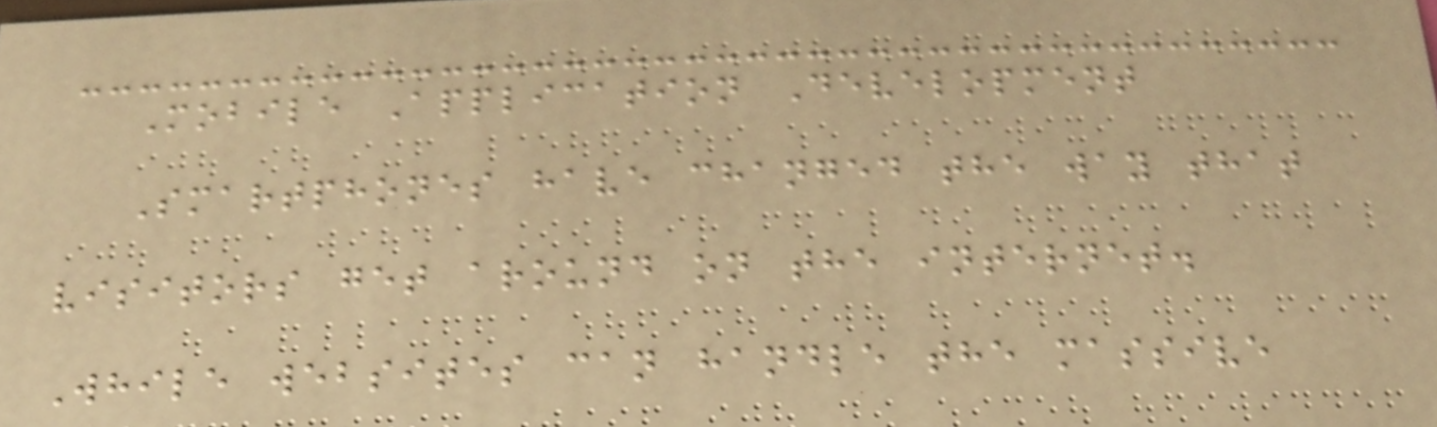Mobile Application Development
Smartphones have changed the way that
visitors get around on the internet.
While websites can handle the massive
